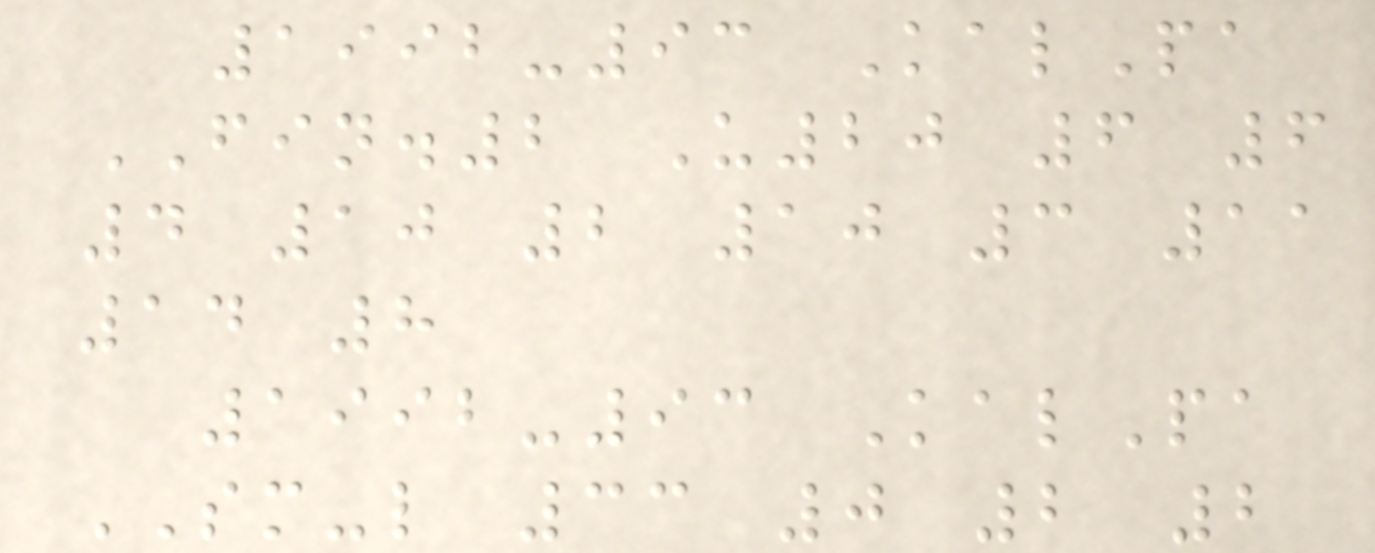1992-93 KalPa
FIN.2 U20 6 6
4 10 2 10 3 11
14 8
1992-93 KalPa
SM-l 33 0 2 2
